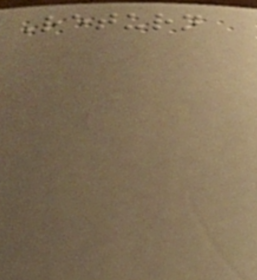Return
